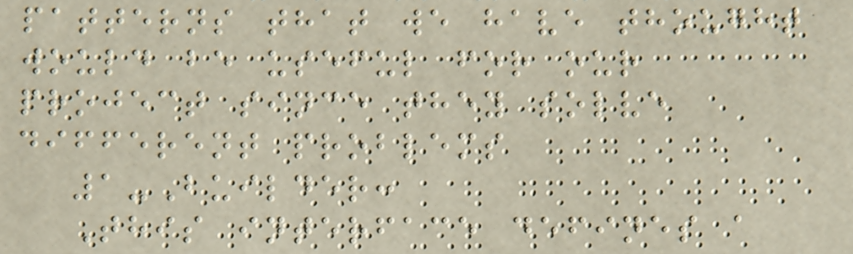patterns that we have thought
would be useful for our
project since they solve
different problems
1-Builder:
This interface defines a
